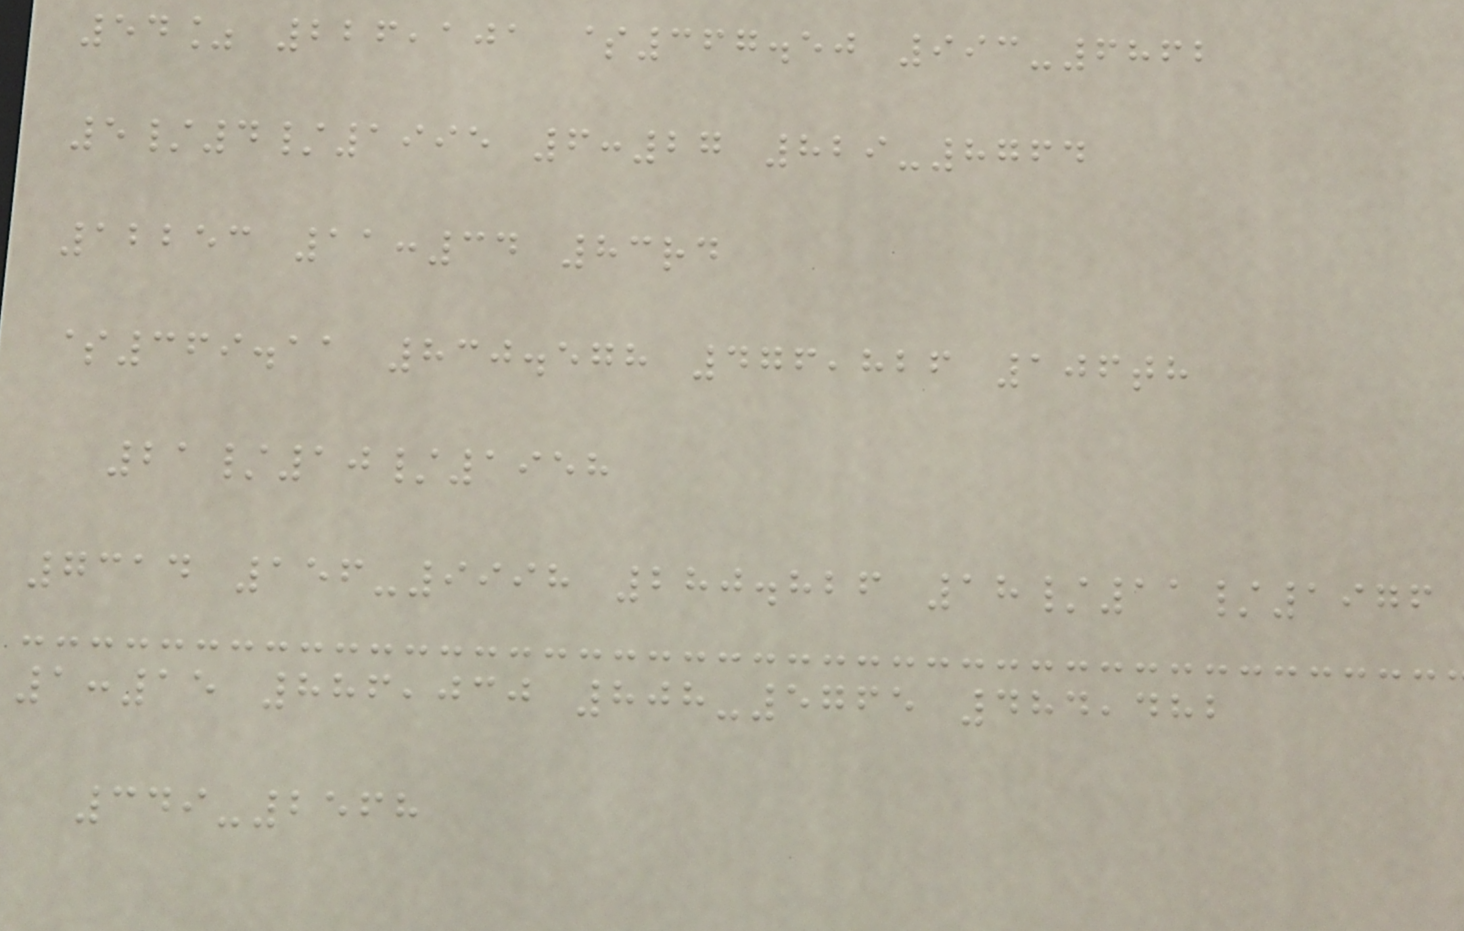54% 226,101 $367.50 993-6862
5/4/1995 6:27 829-8764
12253 11:34 83rd
$369.11 830.578 476,826 106th
21/10/1958
7314 156-9998 280.826 18/11/1976
1:15 886,030 808-5765 484,482
349-2568
